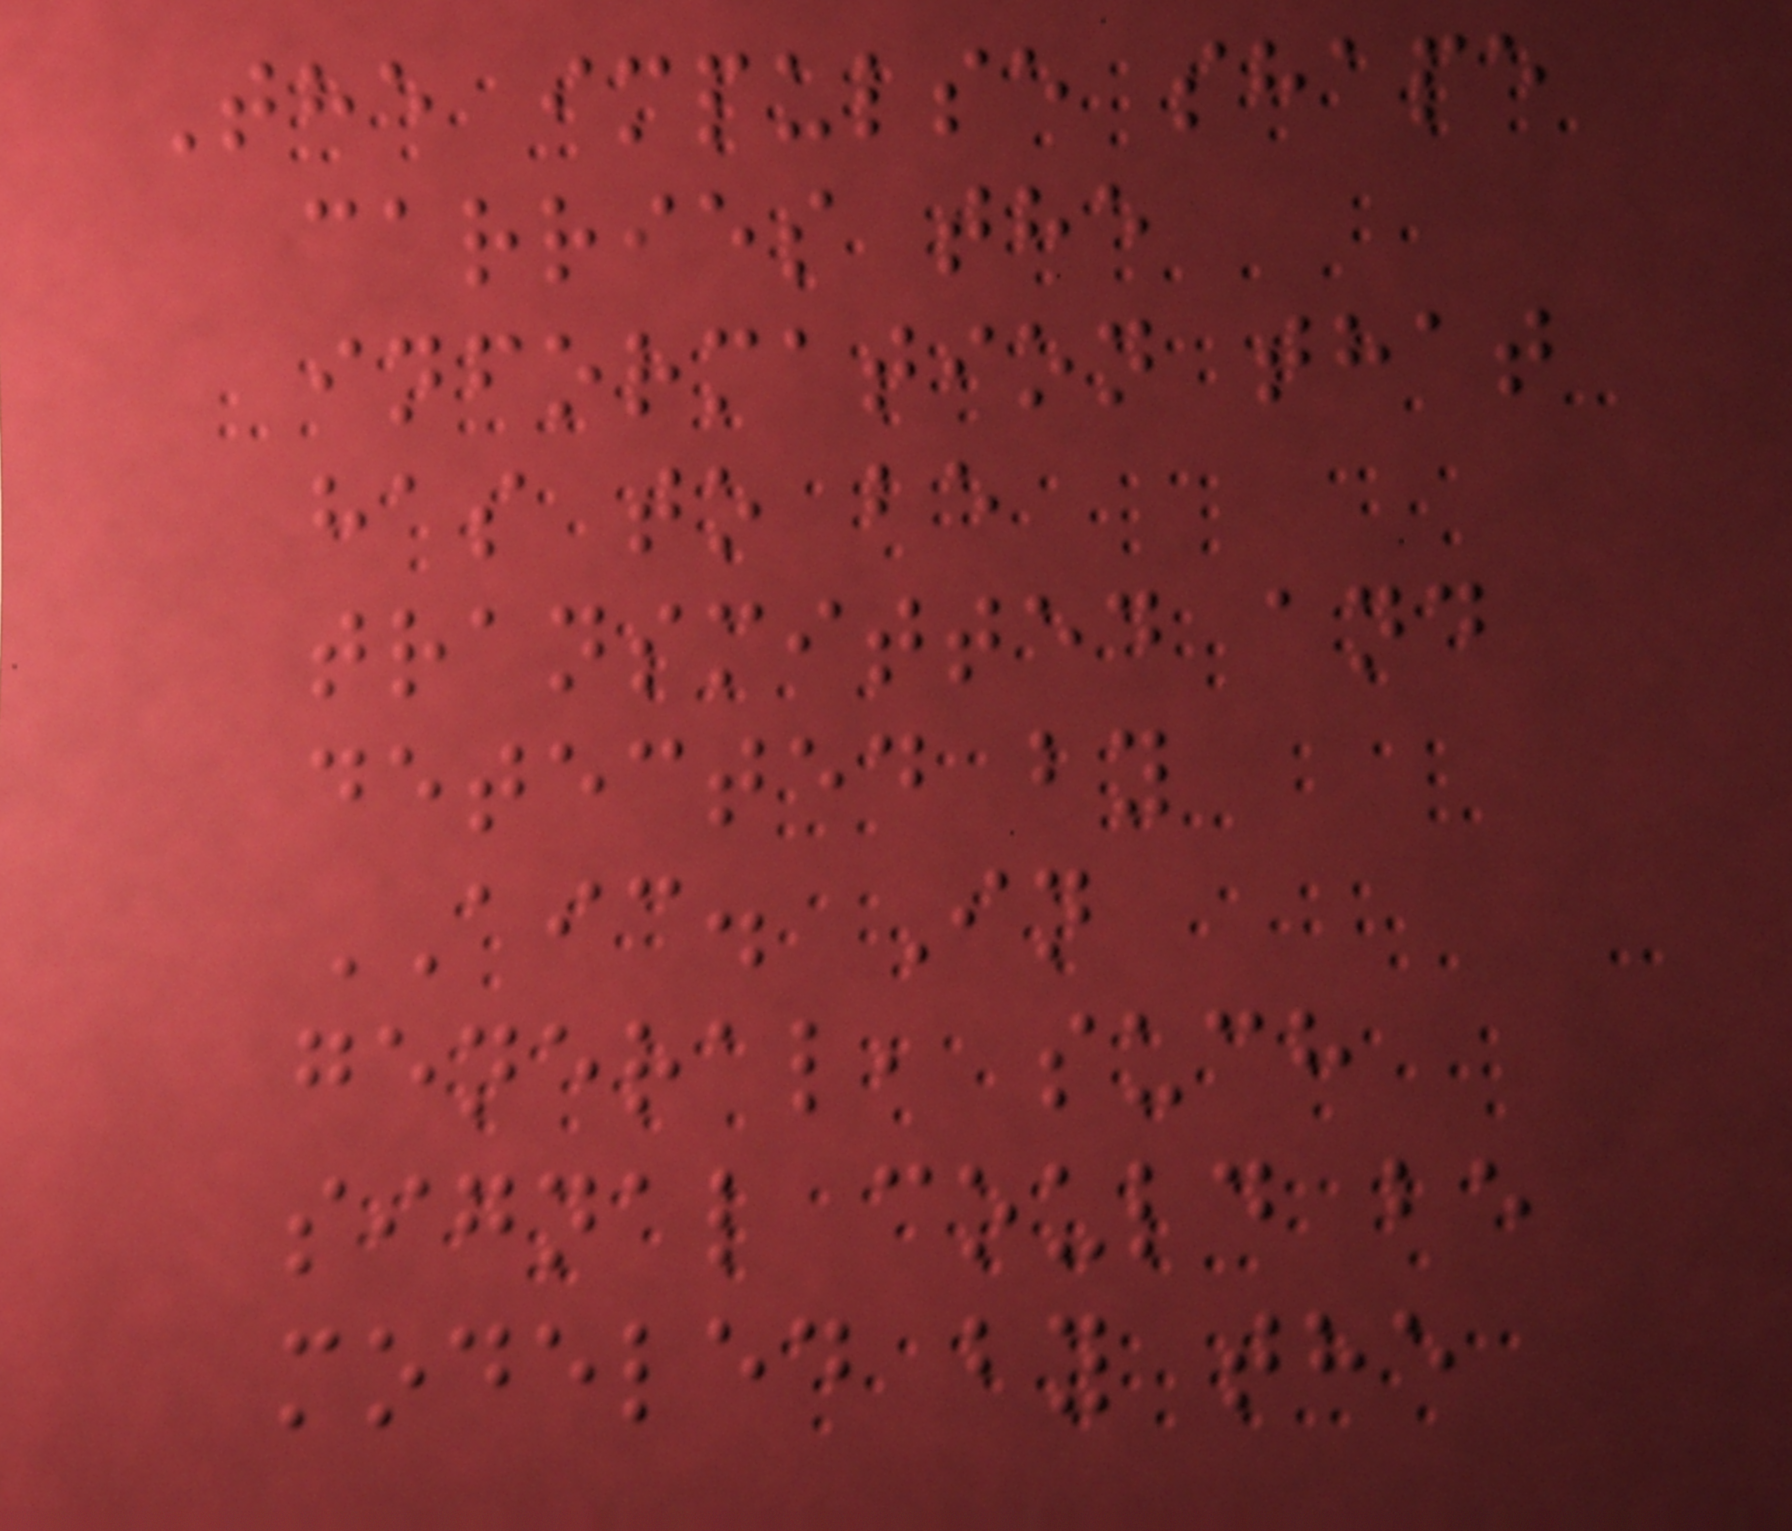The impulse shape
carries the
information that
has to be
transmitted and
detected by
AIC. In
general, such
signal could be
modeled by the
